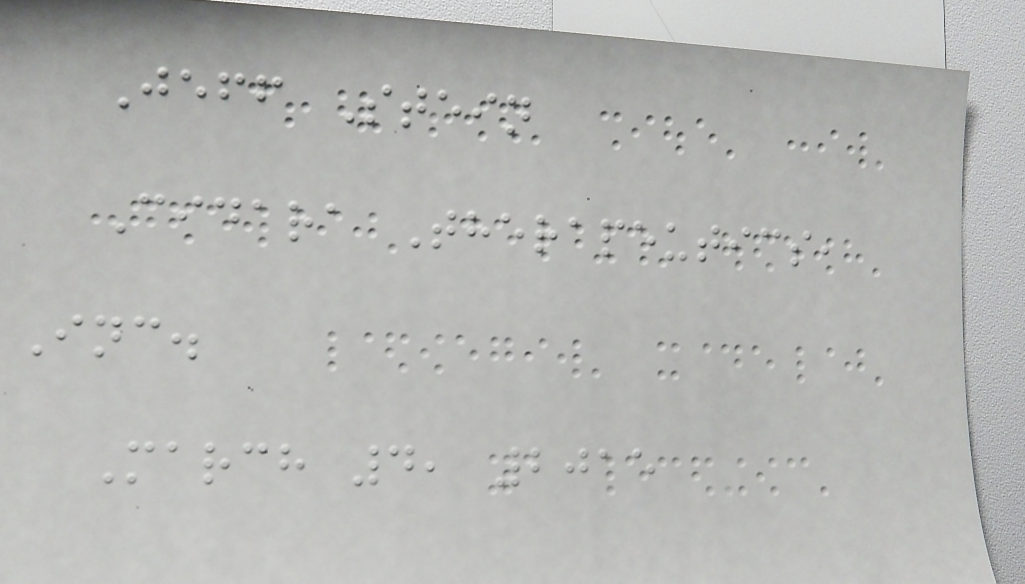Jeff Stein
Cidara Therapeutics,
Inc.
March 4, 2015
